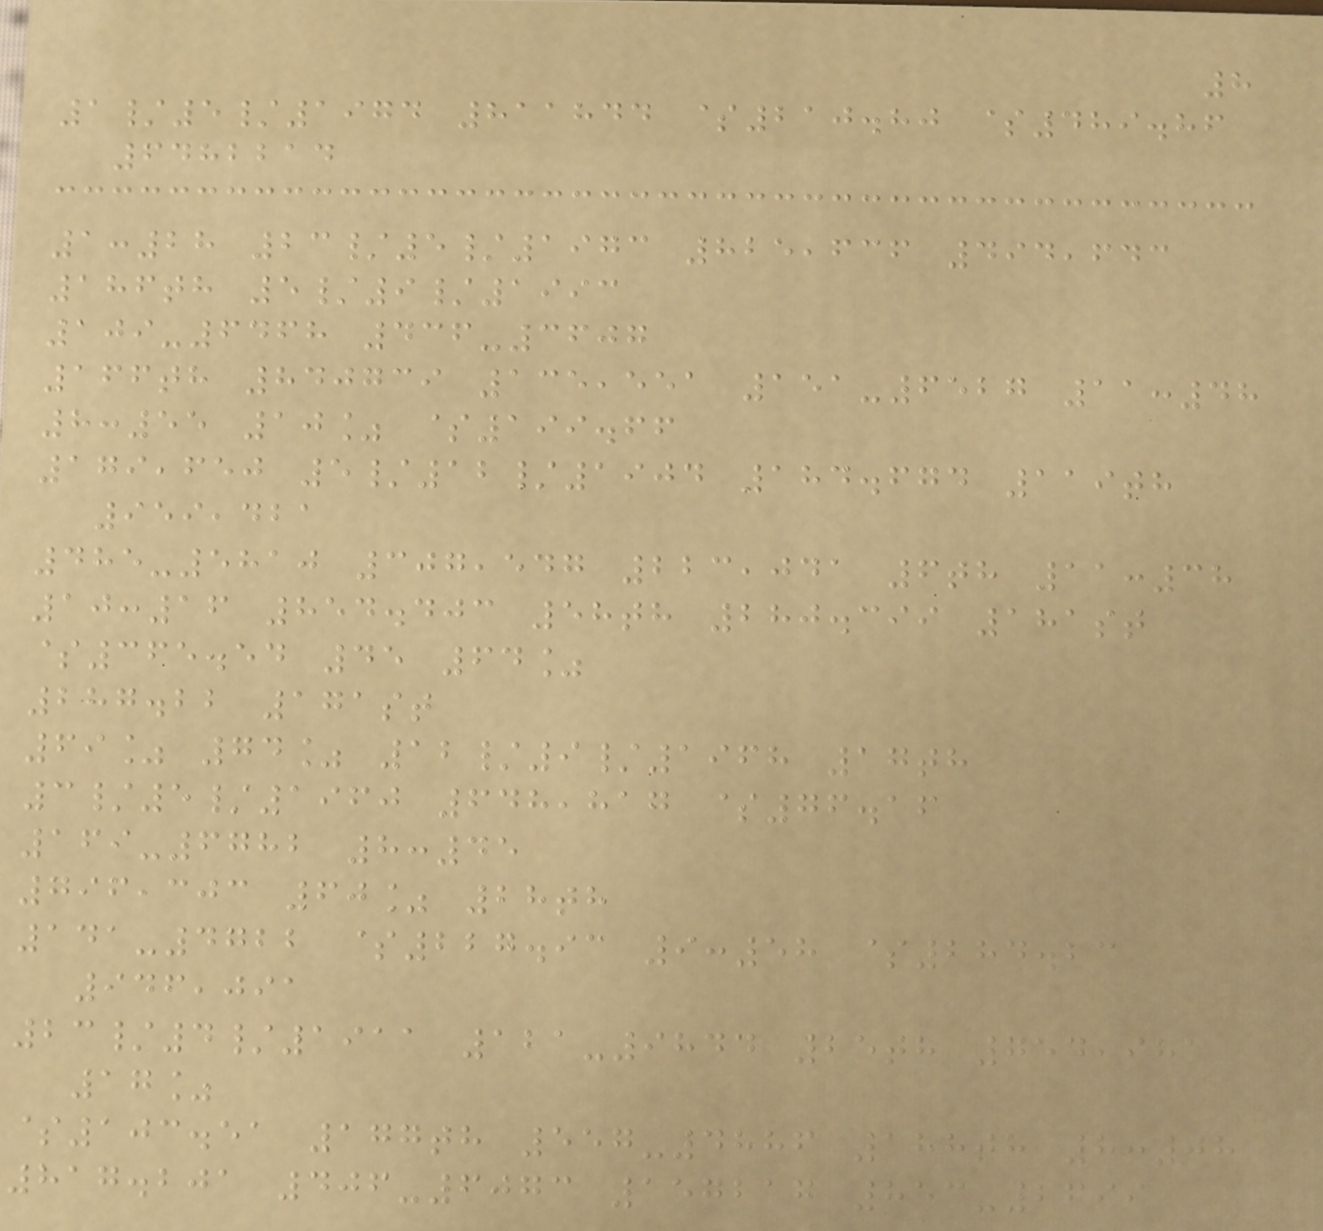8
1/5/1974 811844 $210.80 $489.86
6482214
1:28 23/5/1973 825,636 494,643
186th 5/9/1993
109-6468 436-3607
166th 840739 135,551 151-6527 11:48
8:55 10% $199.66
179,650 5/12/1904 184.674 119th
959,421
485-5810 307,547 223,041 6th 11:38
10:16 854.403 58th 280.399 181st
$365.54 45 64%
287.22 171st
69% 74% 12/9/1968 17th
3/5/1960 648,817 $76.16
169-6782 8:45
796,303 60% 28th
141-4722 $227.93 9:58 $284.23
946,091
23/4/1911 121-9844 25th 754,981
17%
$103.51 177th 557-4886 188th 8:08
817.201 406-6073 157217 853-2699
